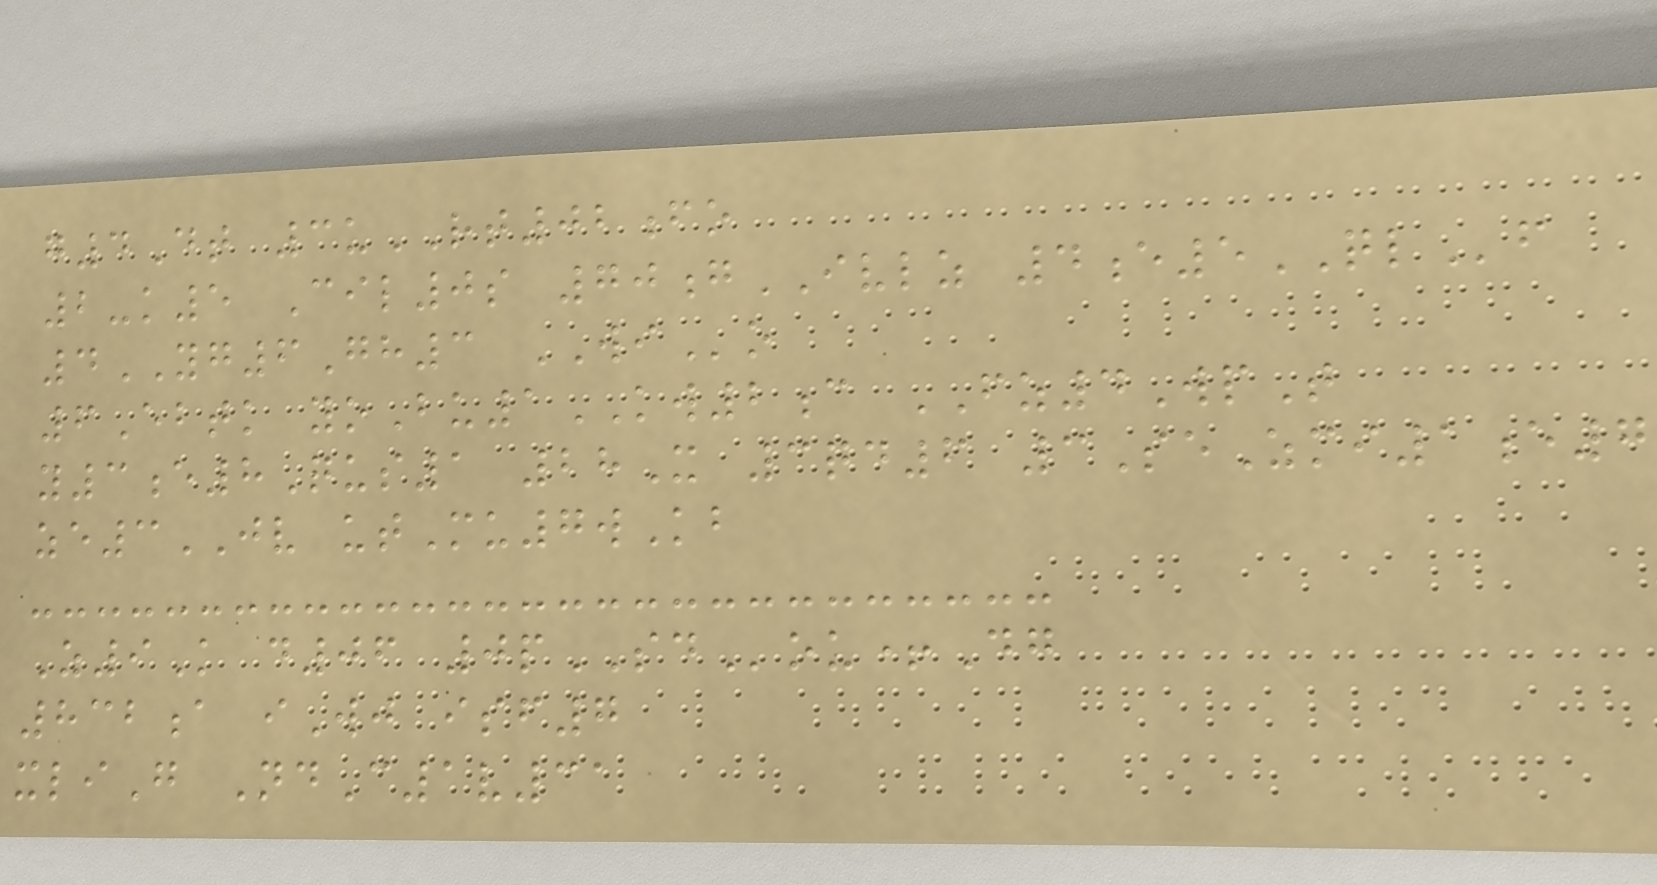g4Dt 3uRT02fo
2-k5 Cil0s 70gIVLZ 4e5QLf
4YG6Gh3 WIo
6Ebtk yoBu1KW2c FZ4WpT
y3e8Qus1 28X 3qd6 3SeZmi1e7
ze3JV utMu7wKb
Z9K d06 0pSDou+Dg
832a iWj isf7
xliG NdC1v31
